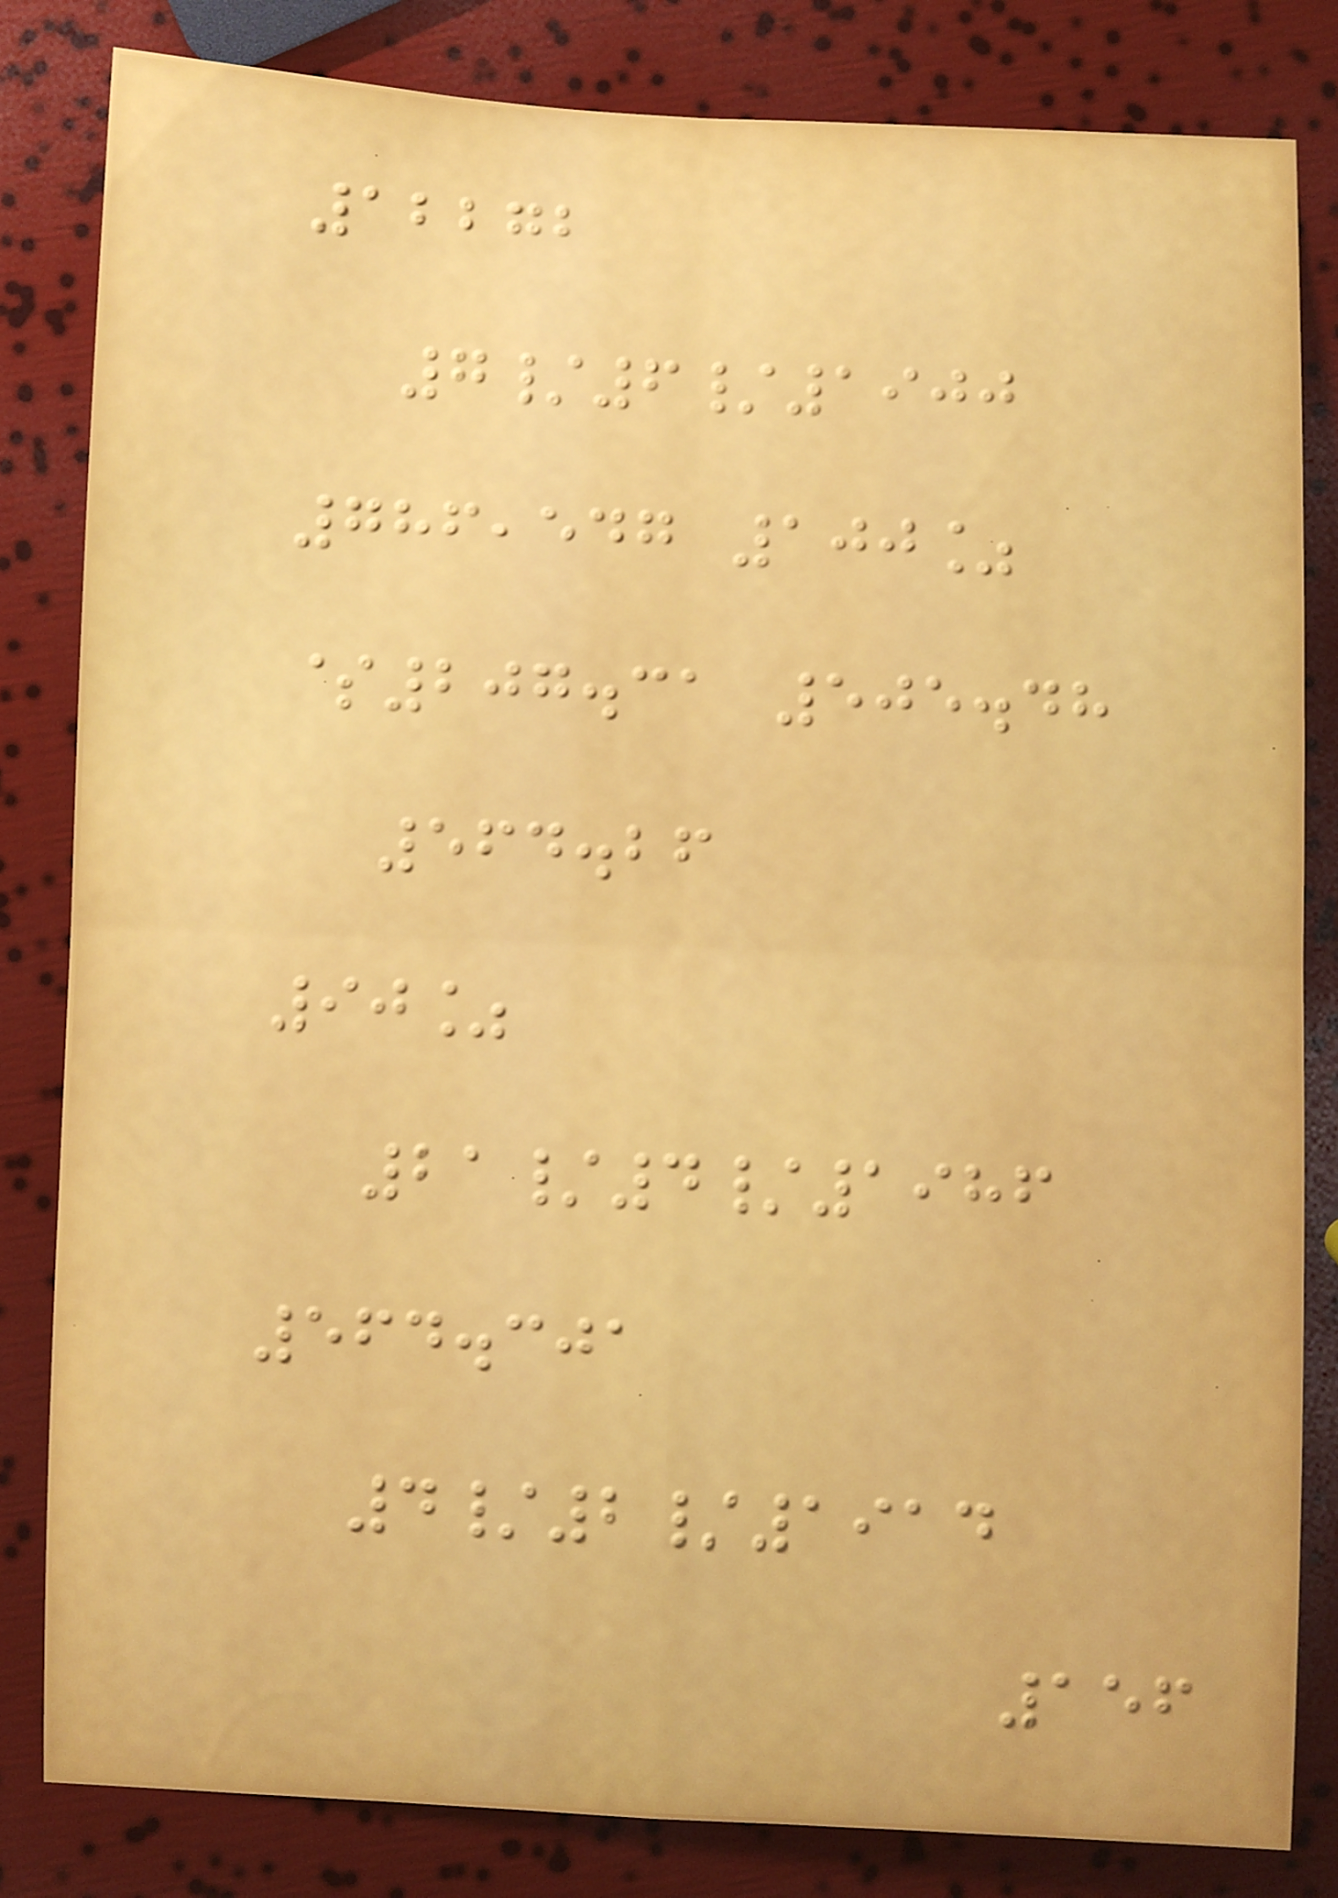12272
7/6/1900
786,547 100%
$207.31 505.48
564.26
90%
21/4/1986
564.301
4/2/1914
156
